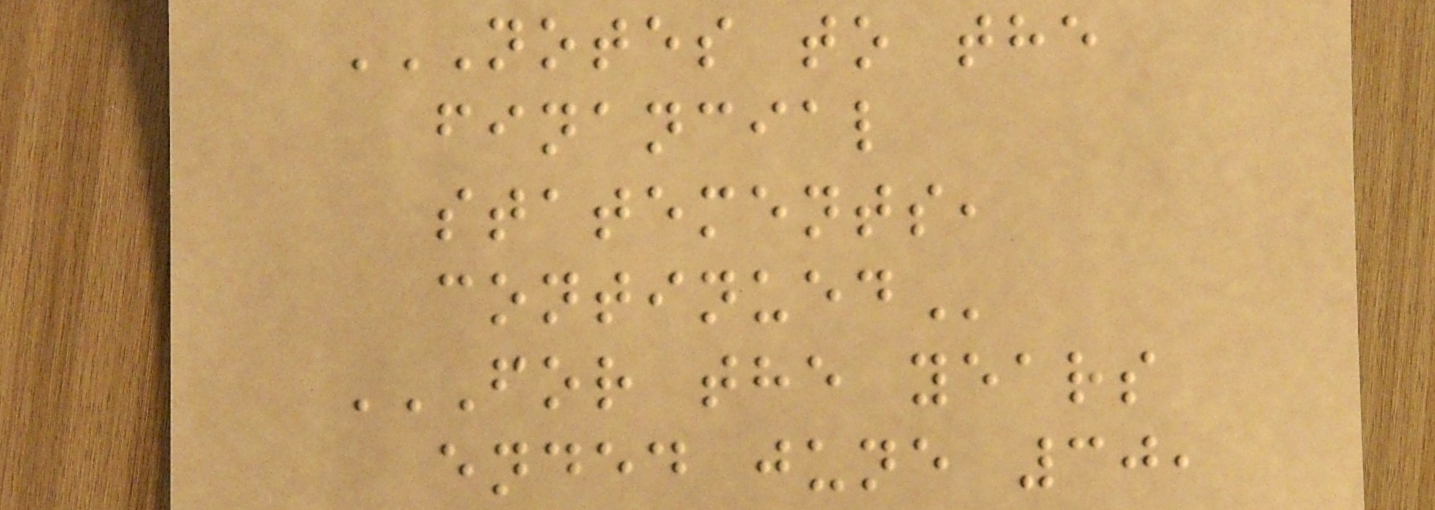NOTES TO THE
FINANCIAL
STATEMENTS,
CONTINUED
FOR THE YEARS
ENDED JUNE 30,
